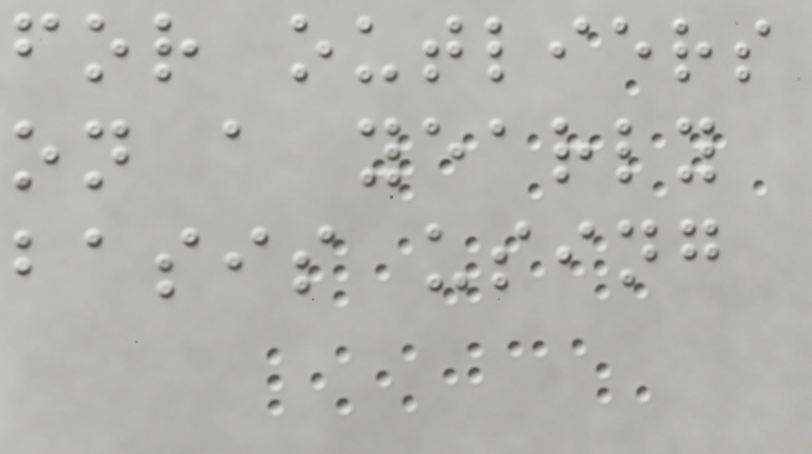for outliers
on a yearly
basis using
